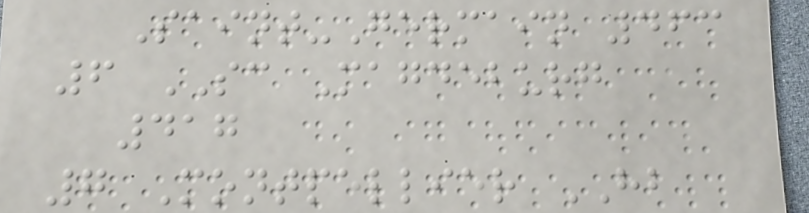Saint-Germain 463
6 SC Magdeburg
417
7 Montpellier HB
